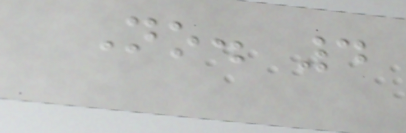No. 4
